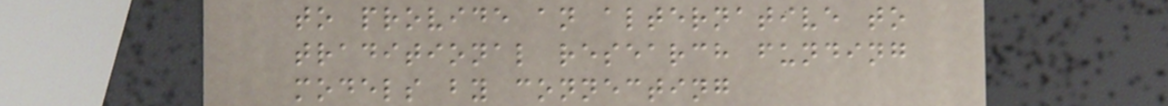to provide an alternative to
traditional research funding
models by connecting
